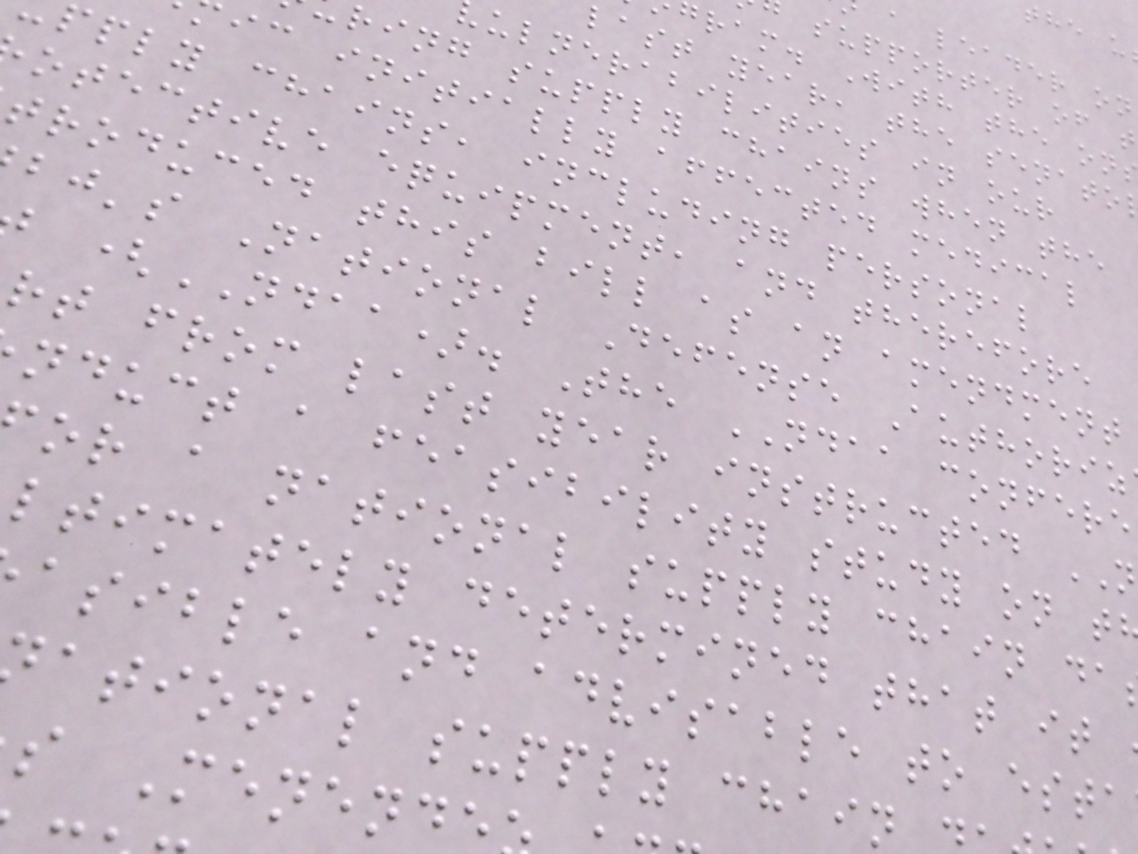a leader on
supporter of t
ram. With the on
last year, the senato
ulnerabilities in our
ring supply chains when the
ic initially affected medical
pply chains, including personal
otective equipment, and therefore
troduced this bill as an amendment
bj's National Defense Authoriz
(NDAA). The NDAA confere
rt from last year instructed
nduct a feasibility study on t
or a national supply chain da
ltimately determined that it
asible and advisable to esta
ational supply chain
s Menend
